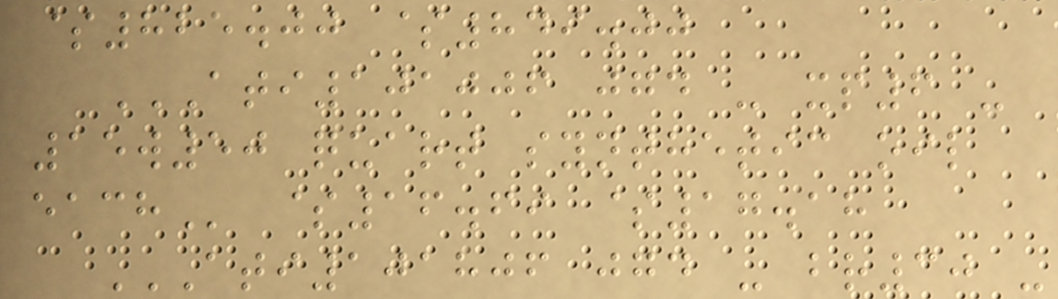$825.00 $849.00
ATI101006 JGD - XP6 -
15W50 QUART SYNTHETIC OIL
EACH $16.69 $17.18
ATI101806 JGD - BR30 -
